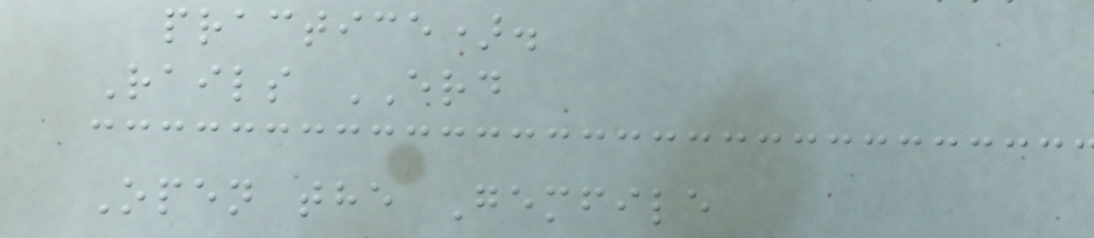practice).
Rails ERD
Open the Gemfile
